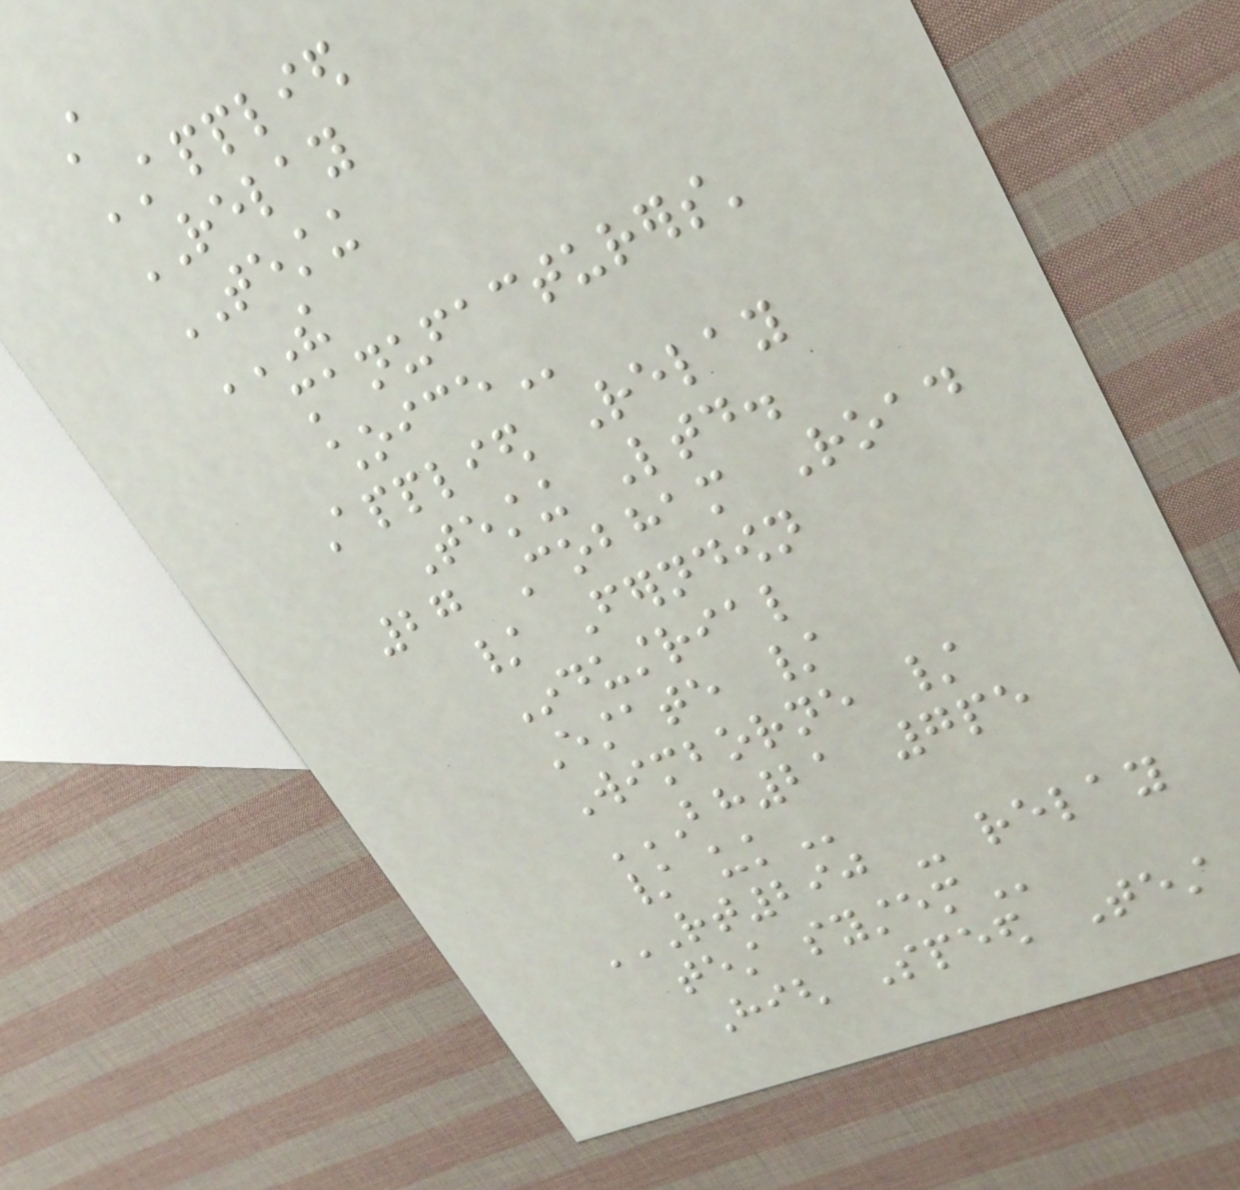A
APPLIED
RELAY
TESTING
THE
MANUFACTURERS'
CHOICE
Applied Relay
Testing Ltd.
27 Cobham Road
/ Ferndown
Industrial
Estate /
Wimborne /
BH21 7PE
/ UK
RT290 - RELAY
TEST SYSTEM
High Speed Test
